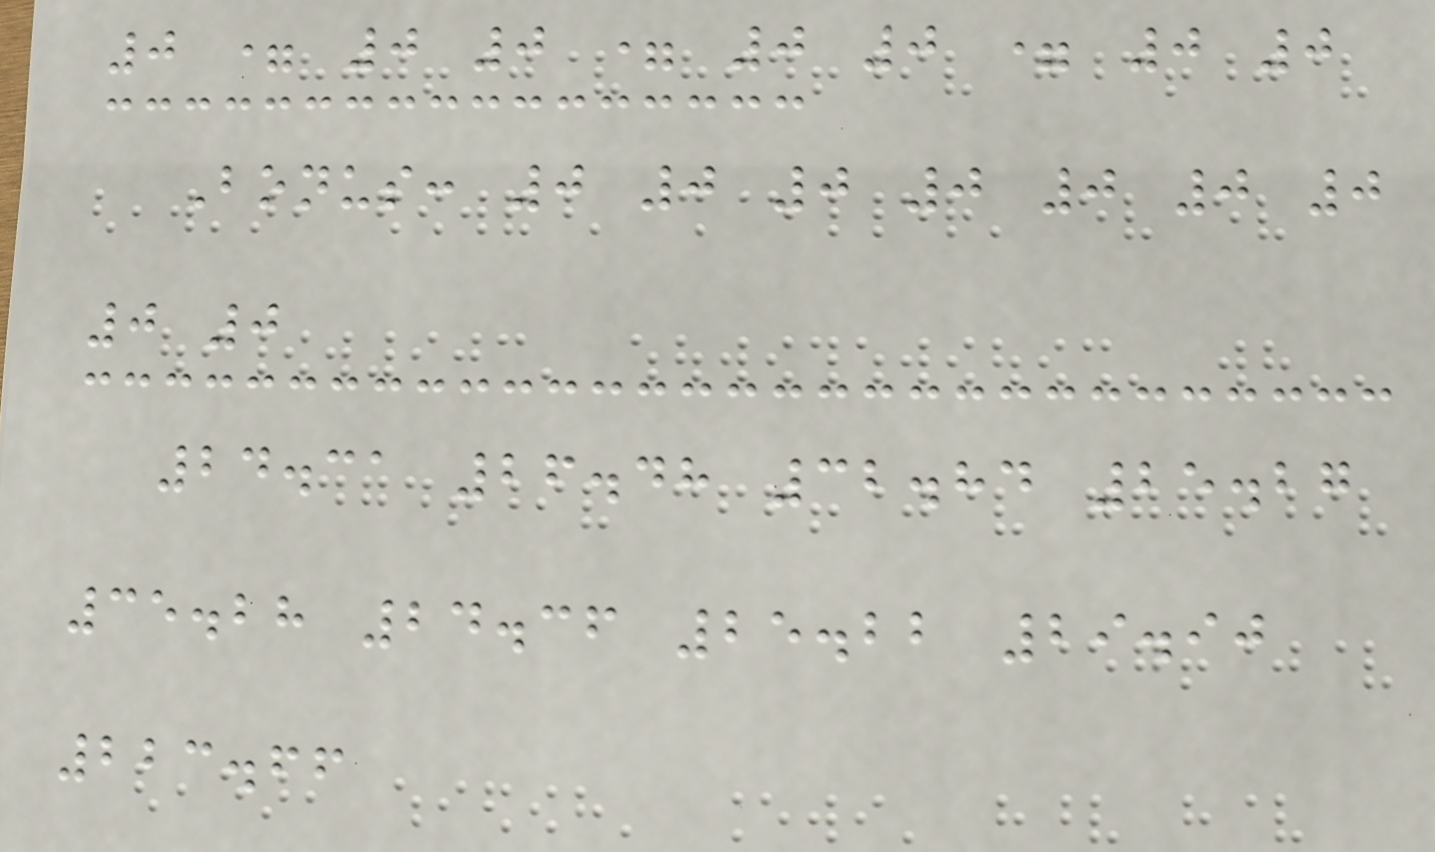0 = 0 0 = 0 0 = 0 0
Bonus: 0 0 0 0 0 0 0
0 0
24.31 26.48 32.84 25.27
35.28 24.36 25.22 29.90
223.66
